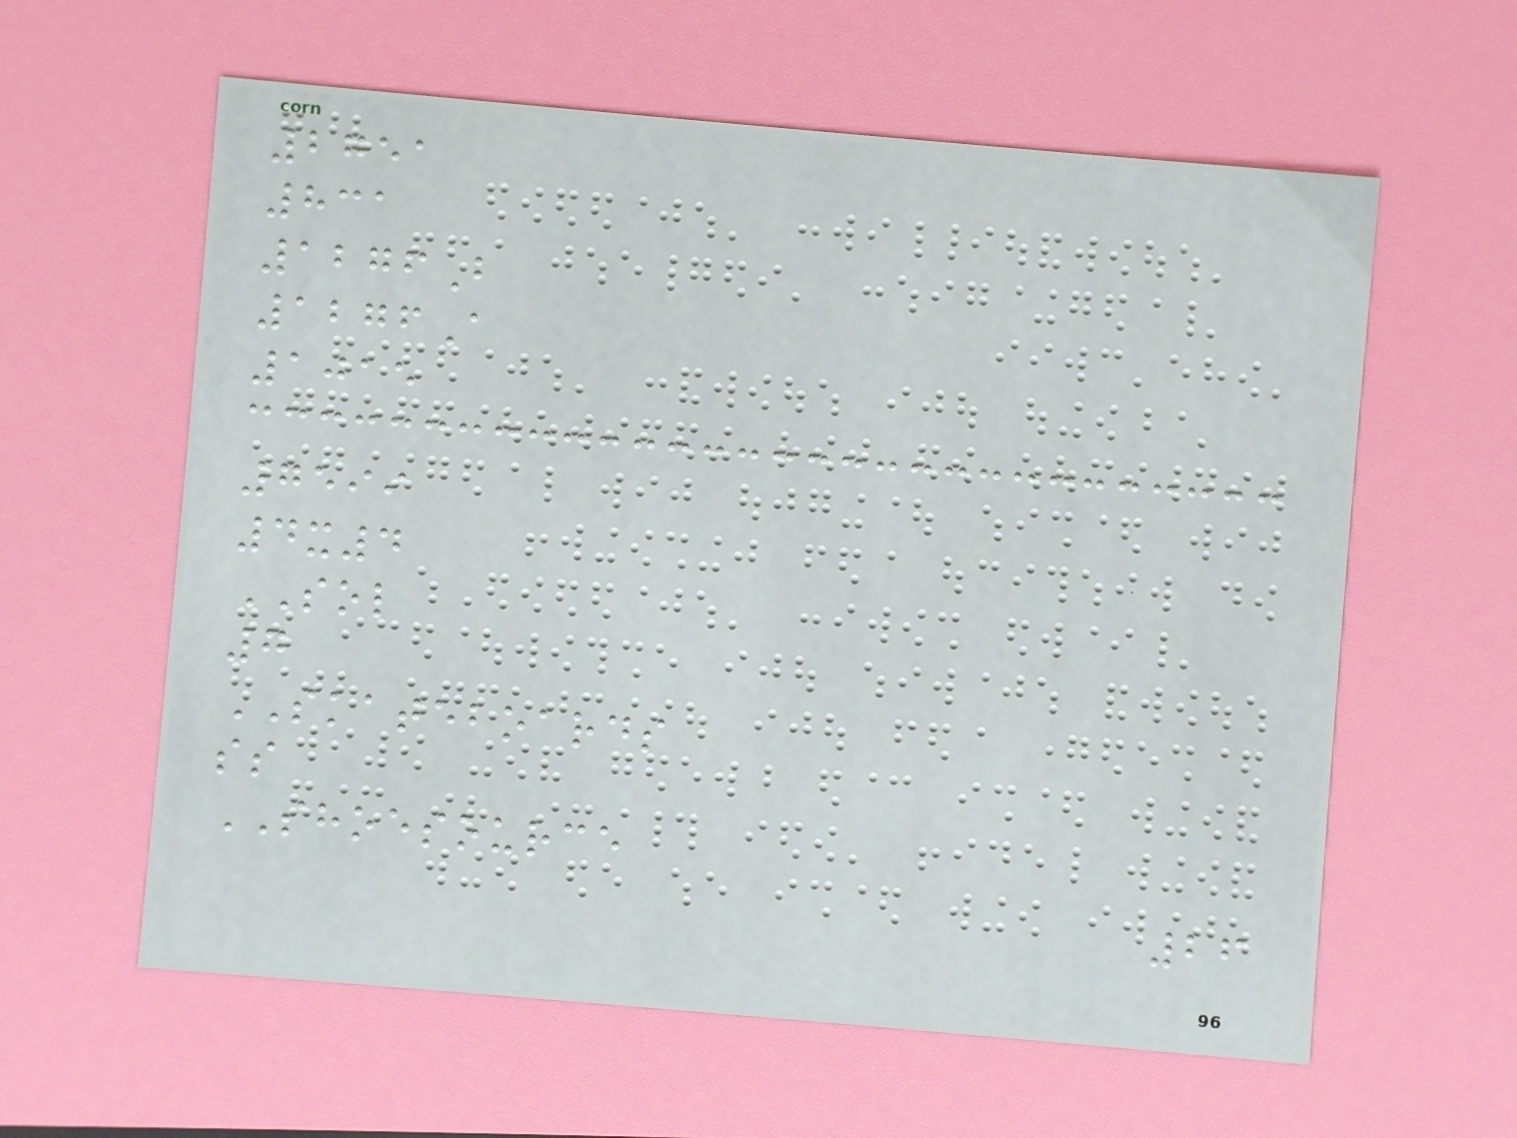2751
831
1276B
1276A
1015
7599
4x4
SOL
7
SKATEBOARDS
ss
SHOESOURCE
26
